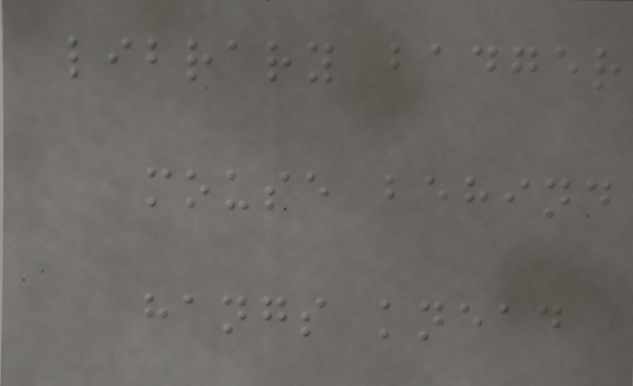library badger
mouse behind
hangs knead
